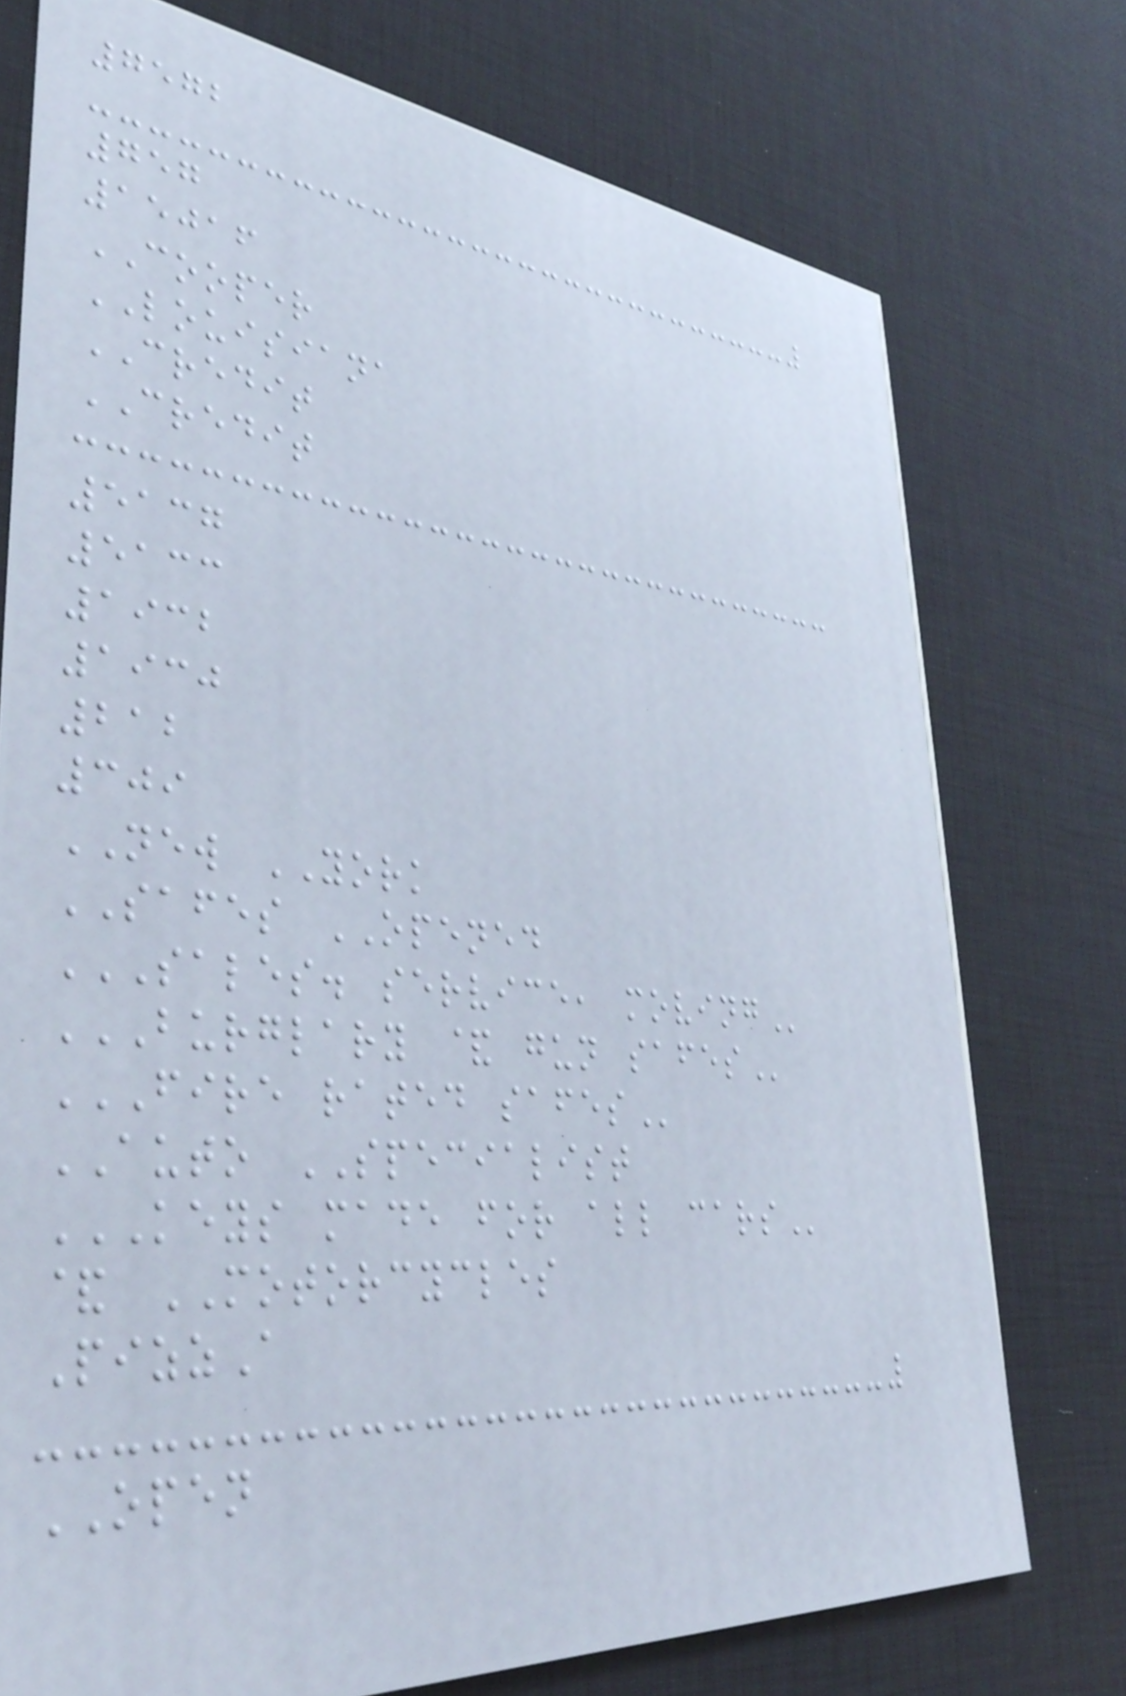7572
757
15016
COOPER
LOUISIANA
CREDIT
CREDIT
5137
5133
1932
1930
212
309
NEW YORK
SAFES OPENED
SALES. SERVICE, MOVING
BURGLARY & GUN SAFES
FIRE RATED SAFES
AUTO SPECIALIST
KEYS MADE FOR ALL CARS
& MOTORCYCLES
PizzA
OPEN
